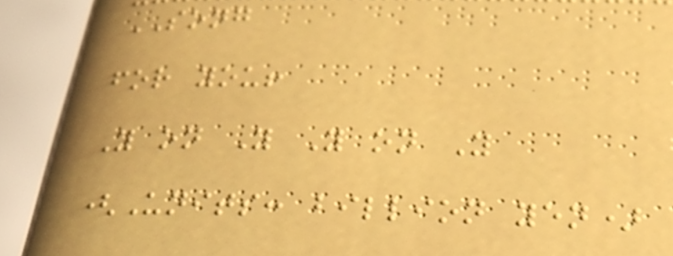SONG
for you!
Y on Y Y on Y
(Units: billion yen)
